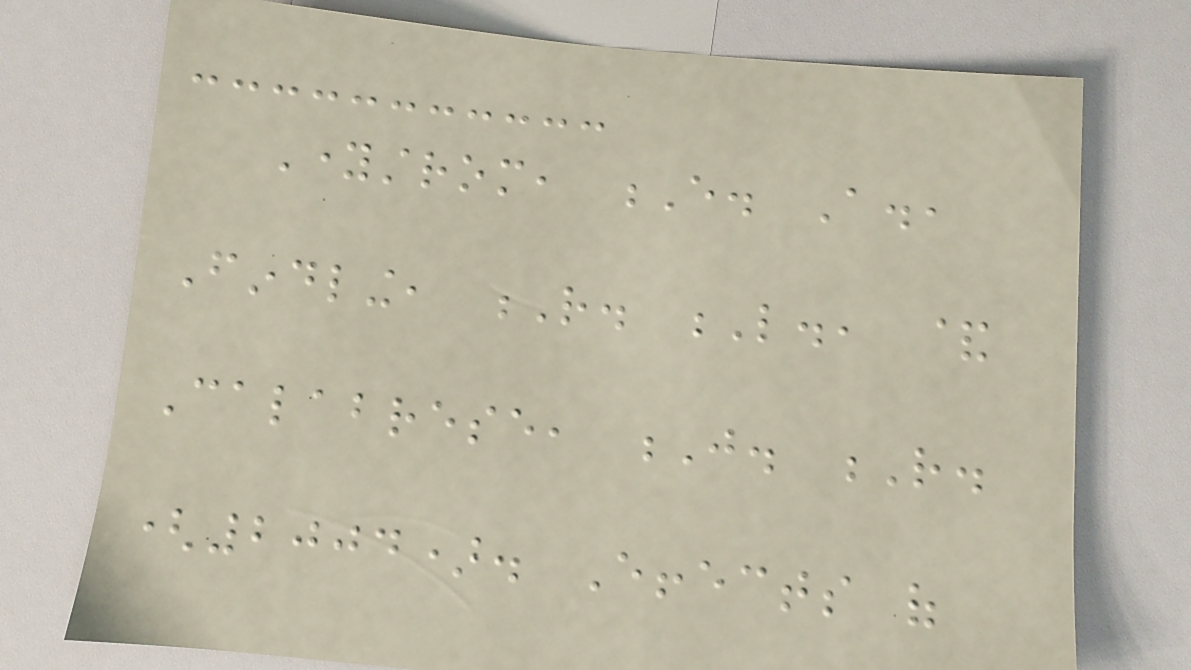Youngstrom, E. A.,
Findling, R. L., &
Calabrese, J. R.
(2004). Effects of
